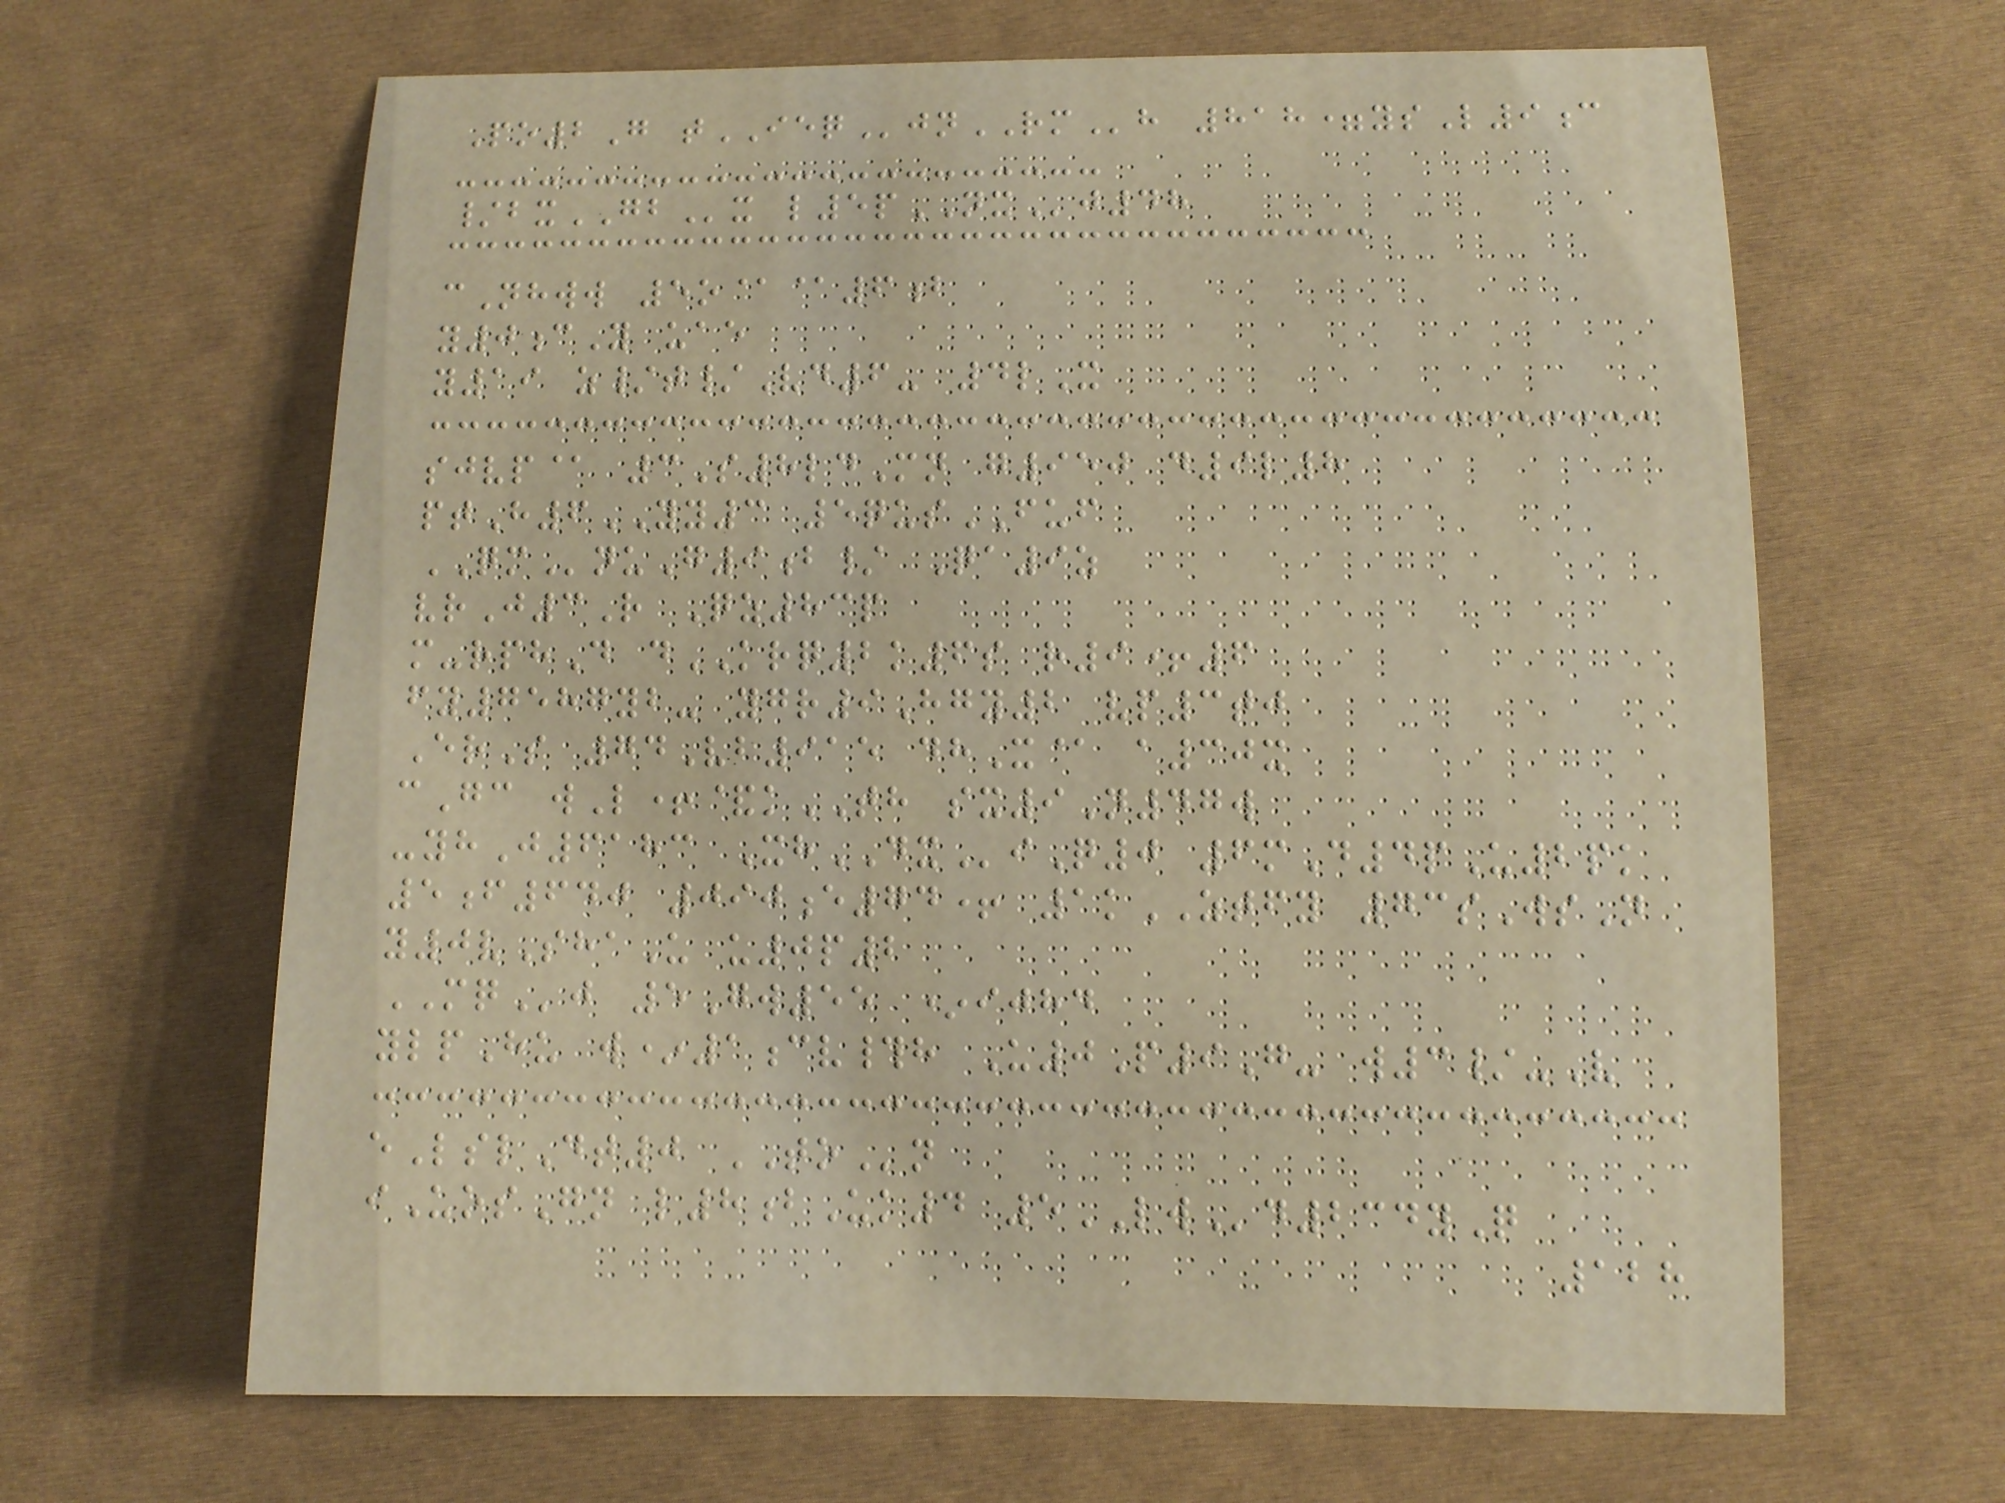Po2G tIEQjnRMh 818=ysL9c
/bxGBx l5pNXj48
cNhww 5o@@6b
y0cY uae
y19 z/t/Vd6- 4lX
sjvp@ 3S8ldMn g950 d9l8
ptH6YY3 5qusFUF
QMnuG9b/ Qa9z
vrJ3R Qz83p
m-rphD dKRQ2k6s r9+6
fy7587yb- ygr9Hgy2 vp3tj
ErS 74Vb915 dhX@ a30x
cGc wL+&kTH sx9N47w
-yhJ6183 XhDXiQ0 6mD4pU2pk
5f640 090e74+ 1kZTFY 73sWsN
y0vShaU u0p2
MQj 5Gw55 *ijhd
ylpHu w*1cv#h U0P9G- w3/-V
eLslDt0 TOn
iUosGn l8bUk4 5LWd234yQ
128
